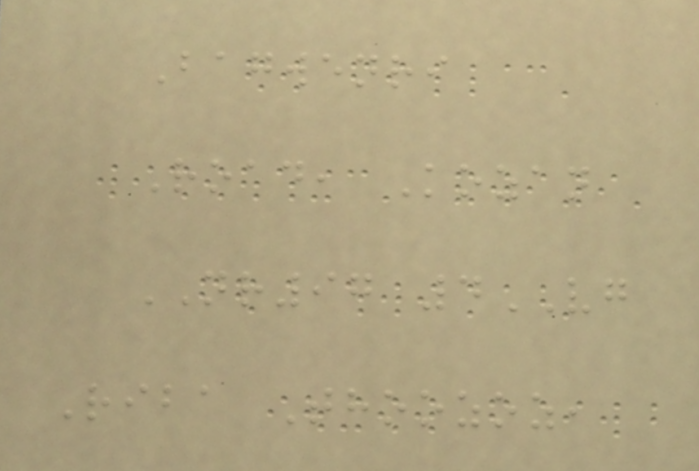Bagwenri
Road, Kozan
NR97 4VG
Riba Thoozoz,
